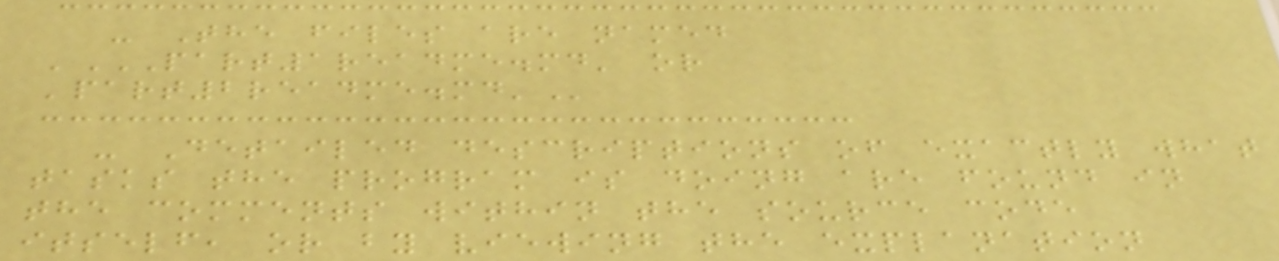- The files are named
'PART1README.MD' OR
'PART2README.MD'
- Detailed descriptions of exactly what
tasks the program is doing are found in
the comments within the source code
itself, or by viewing the explanation
